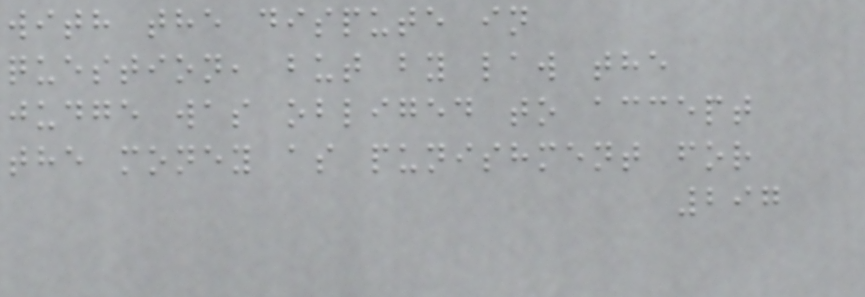with the dispute in
question, but by law the
judge was obliged to accept
the money as punishment for
297
